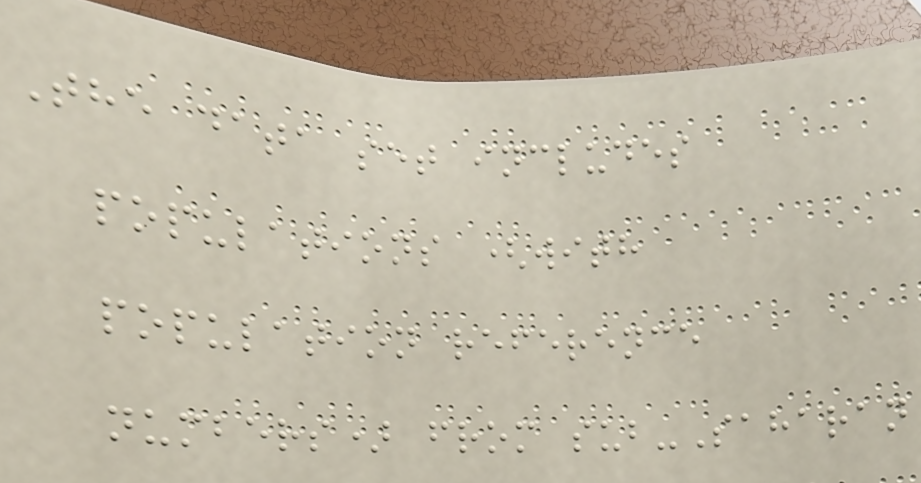The data set includes
populations (with
population reference
numbers) from sub-Saharan
